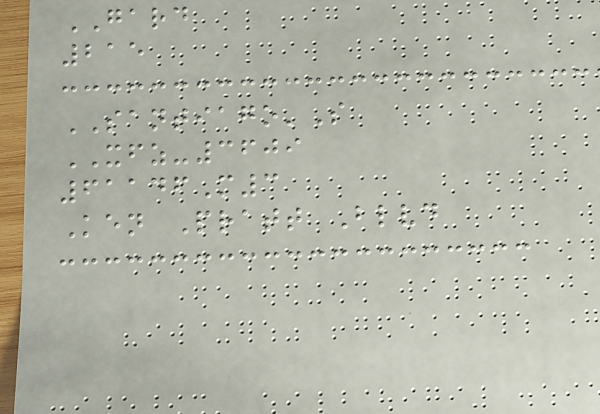GARD
215
SANTIAGO'S
XFZ-3609
61146M3
Ken Pratt Blvd
